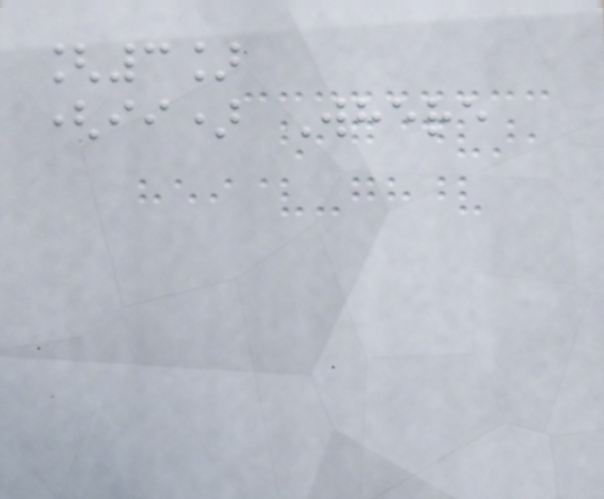[3]
(ii) Where
